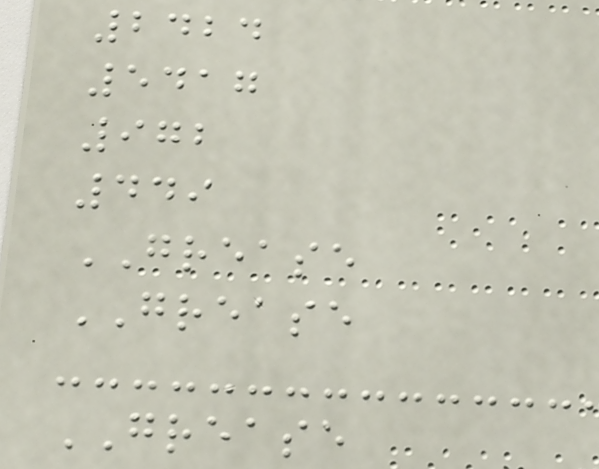2424
5417
972
449
GREASE
GREASE
GREASE
